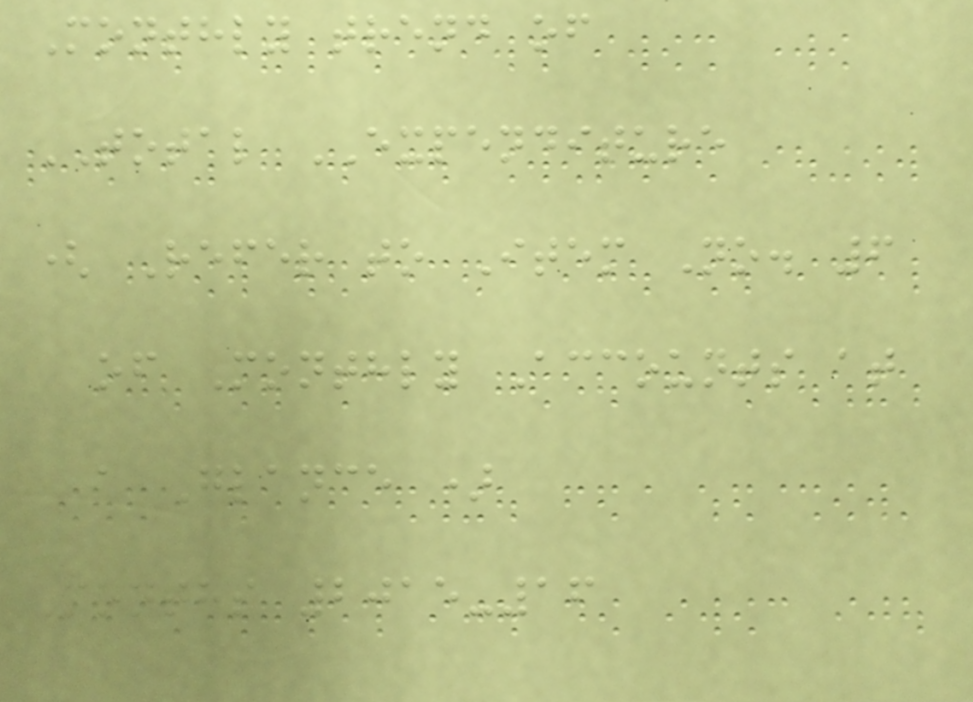Monthly trend of
TOTAL EXPENDITURE
( Refer to Item No. 6
of Monthly Accounts at
a Glance )
Months 2015-16
